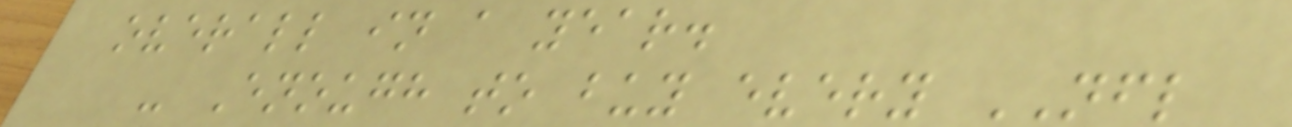overall in a year.
- Enough to buy every NFL
